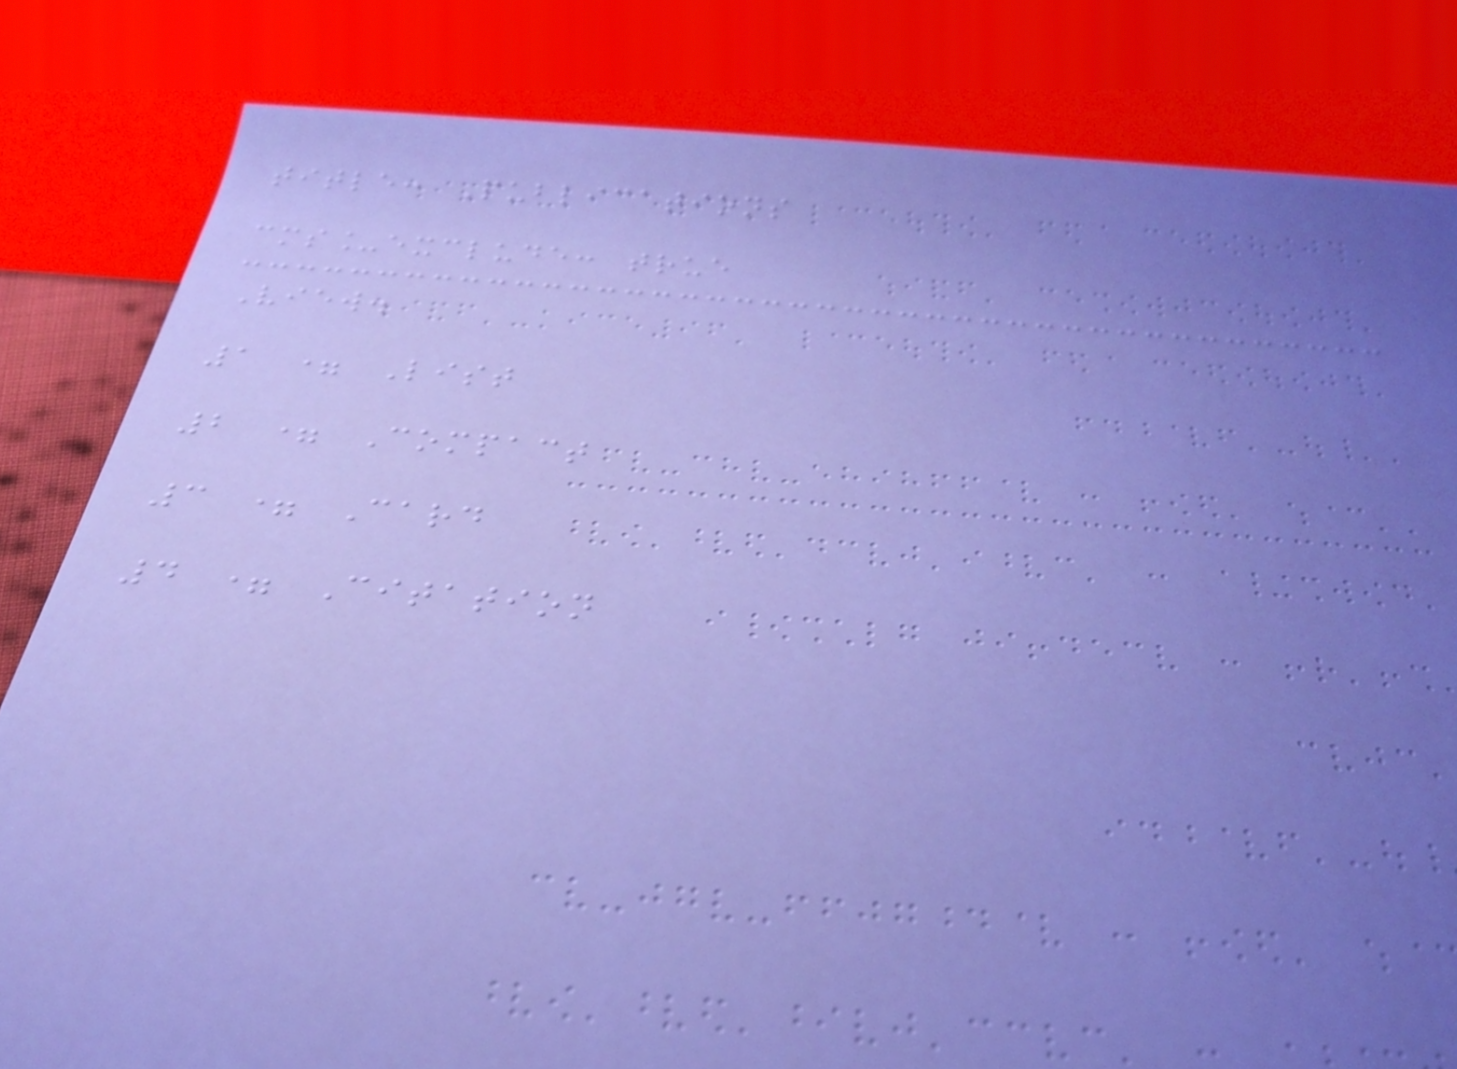title: Publications
cms_exclude: true
View.
1 = List
2 = Compact
3 = Card
4 = Citation
